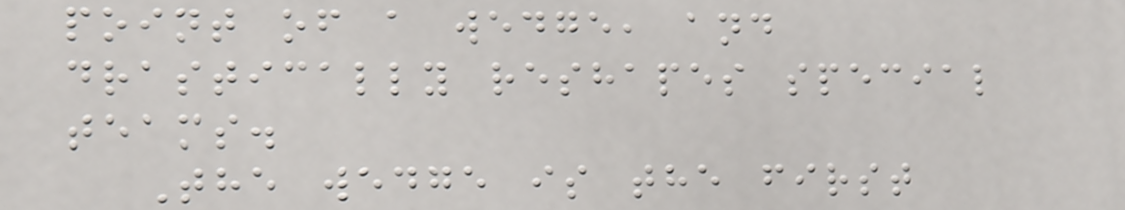point of a wedge, and
drastically reshapes special
teams.
The wedge is the first
